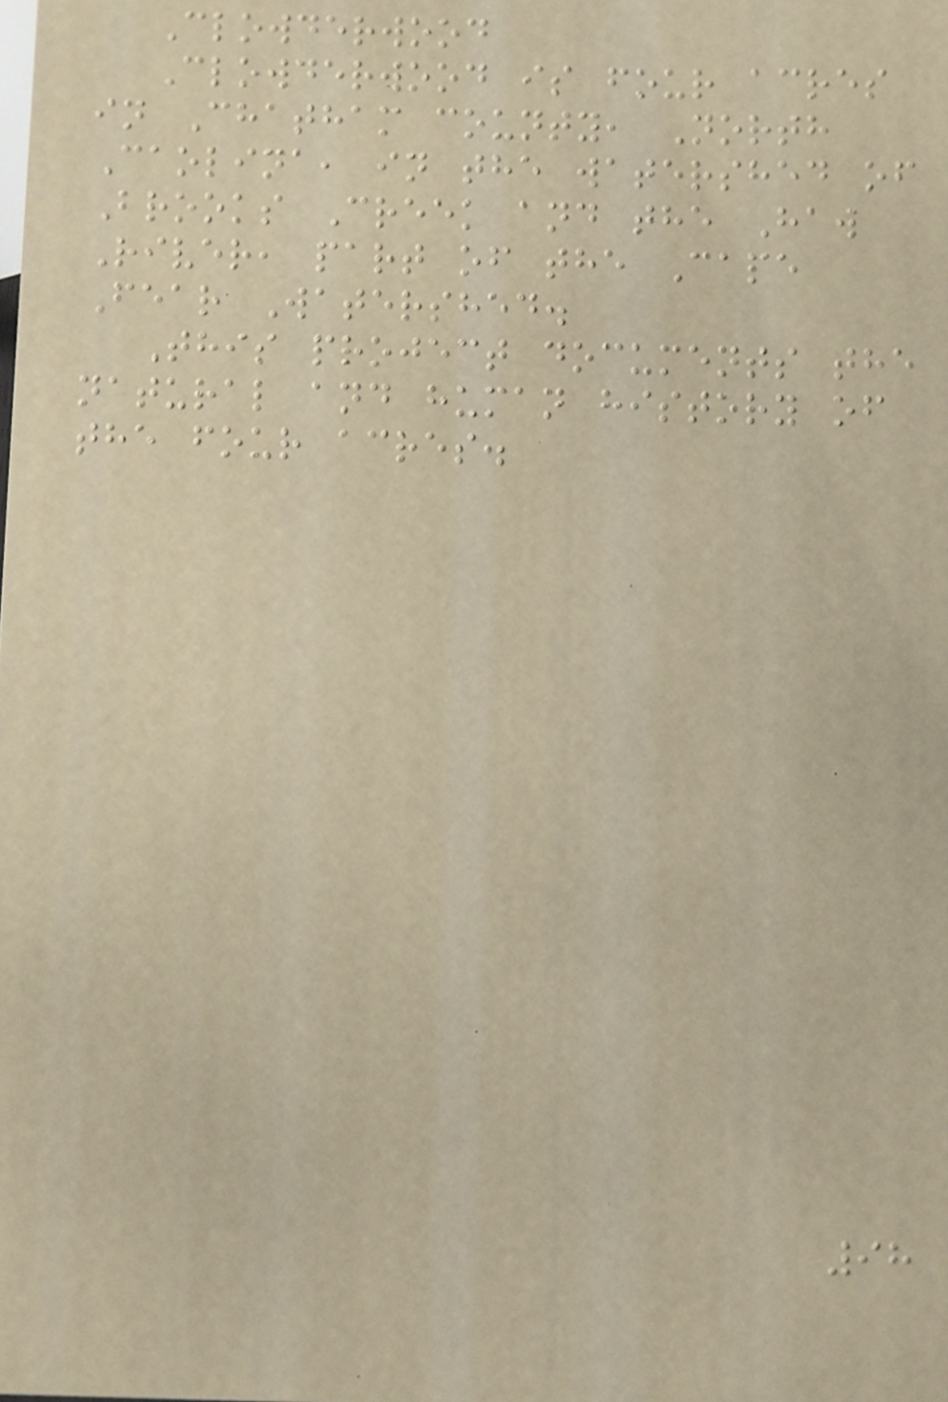Clowderwood
Clowderwood is four acres
in Chatham county, North
Caolina, in the watershed of
Brooks Creek and the Haw
River, part of the Cape
Fear Watershed.
This project documents the
natural and human history of
the four acres.
98
